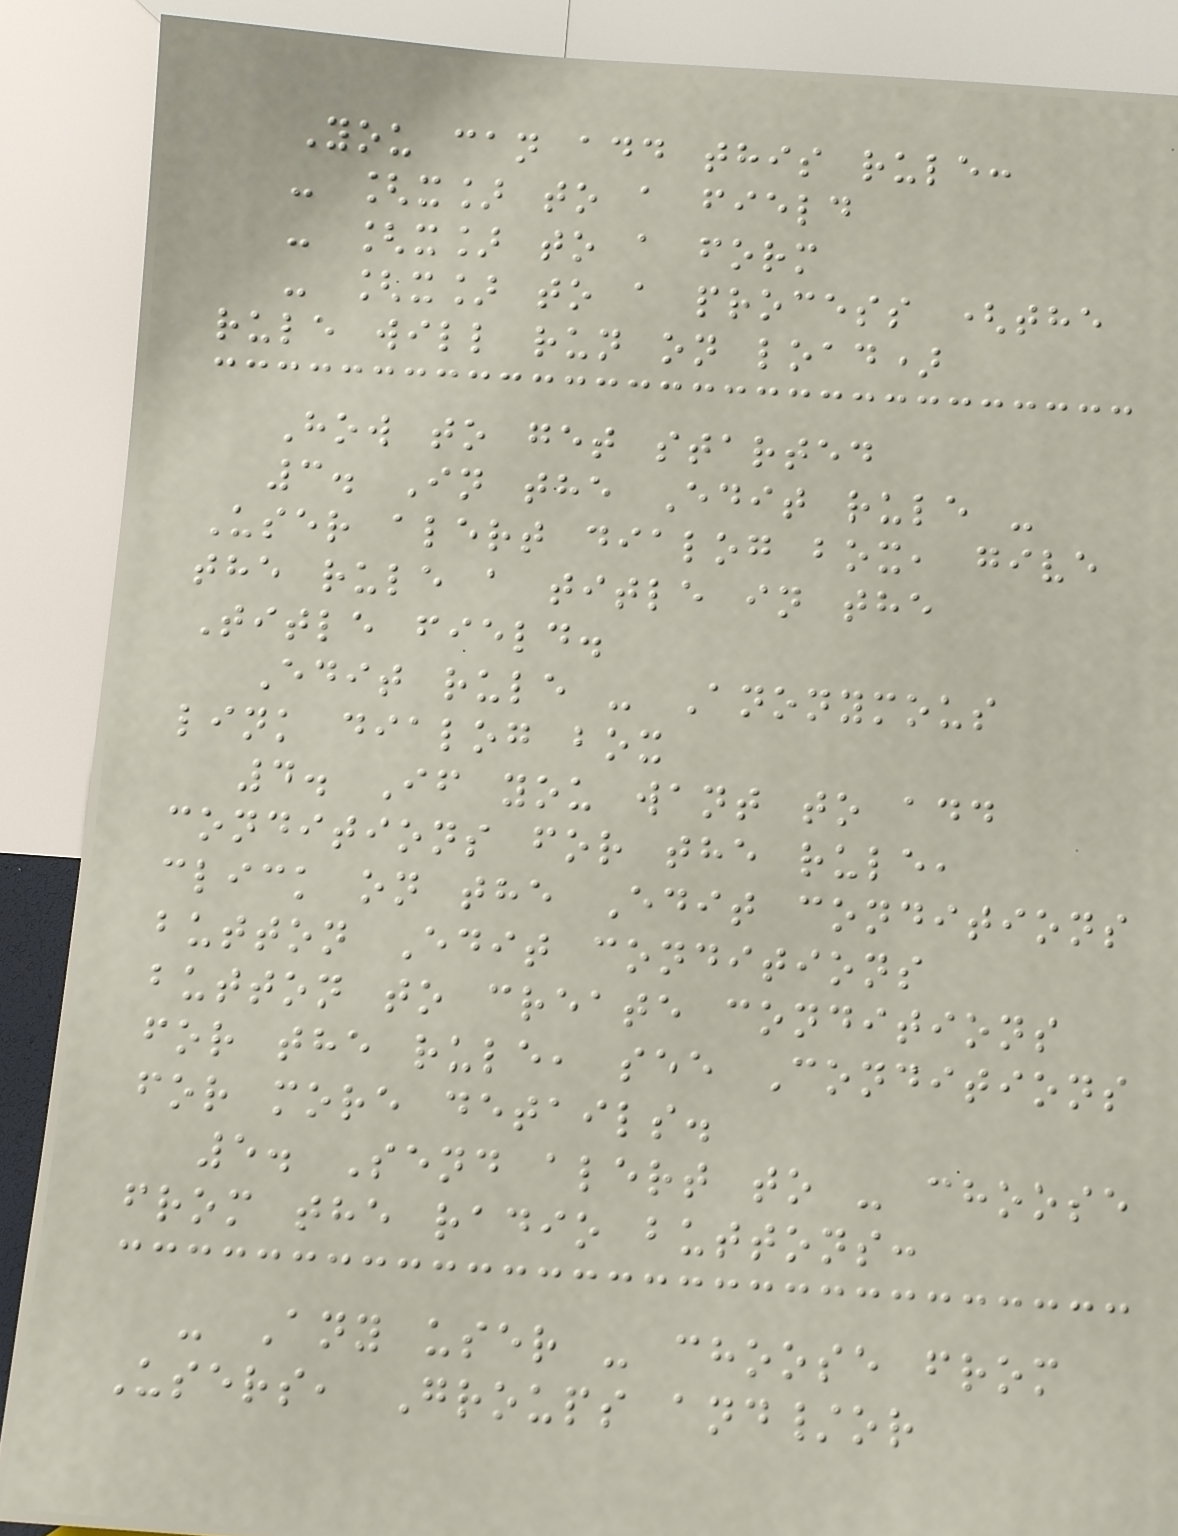You can add this rule:
- [x] to a field
- [x] to a form
- [x] to a process (the
rule will run on load)
How to get started
3. In the Edit rule -
User alert dialog box, give
the rule a title in the
Title field.
Edit rule - Anonymous
link dialog box
4. If you want to add
conditions for the rule,
click on the Edit conditions
button Edit conditions
button to create conditions
for the rule, see Conditions
for more details.
5. Send alert to - choose
from the radio buttons:
- Any user - choose from
Users, Groups and/or
